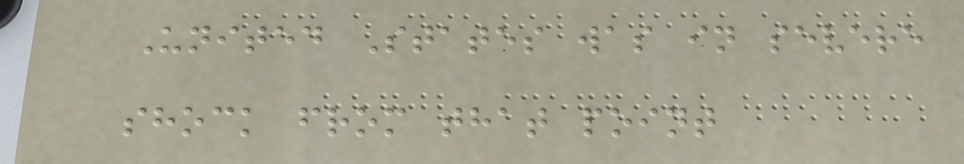United States was in severe
shock from that point
